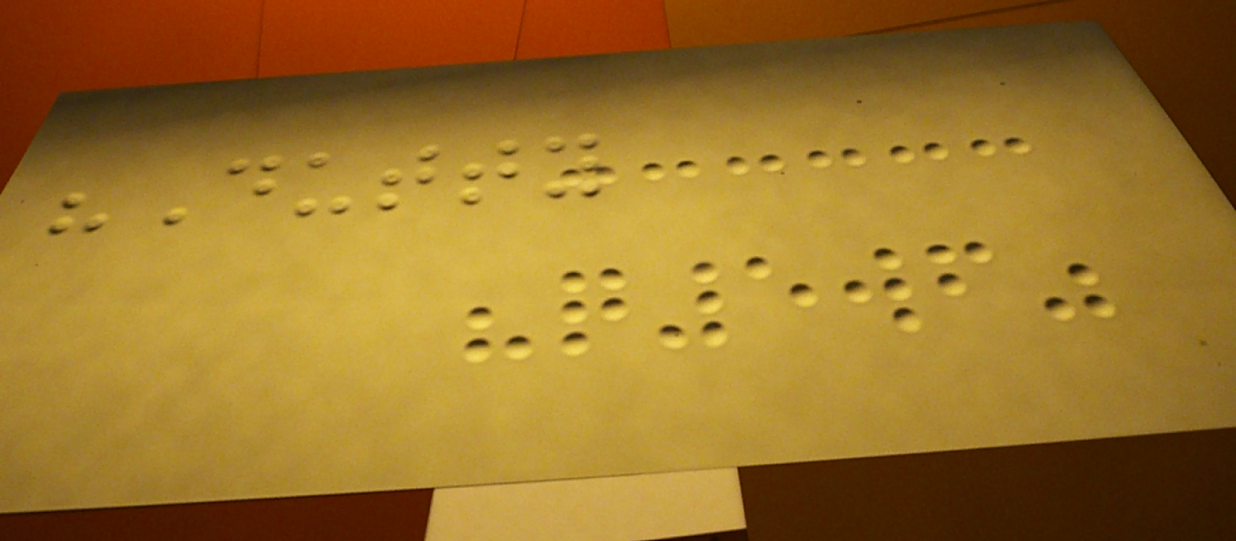"Dutty
